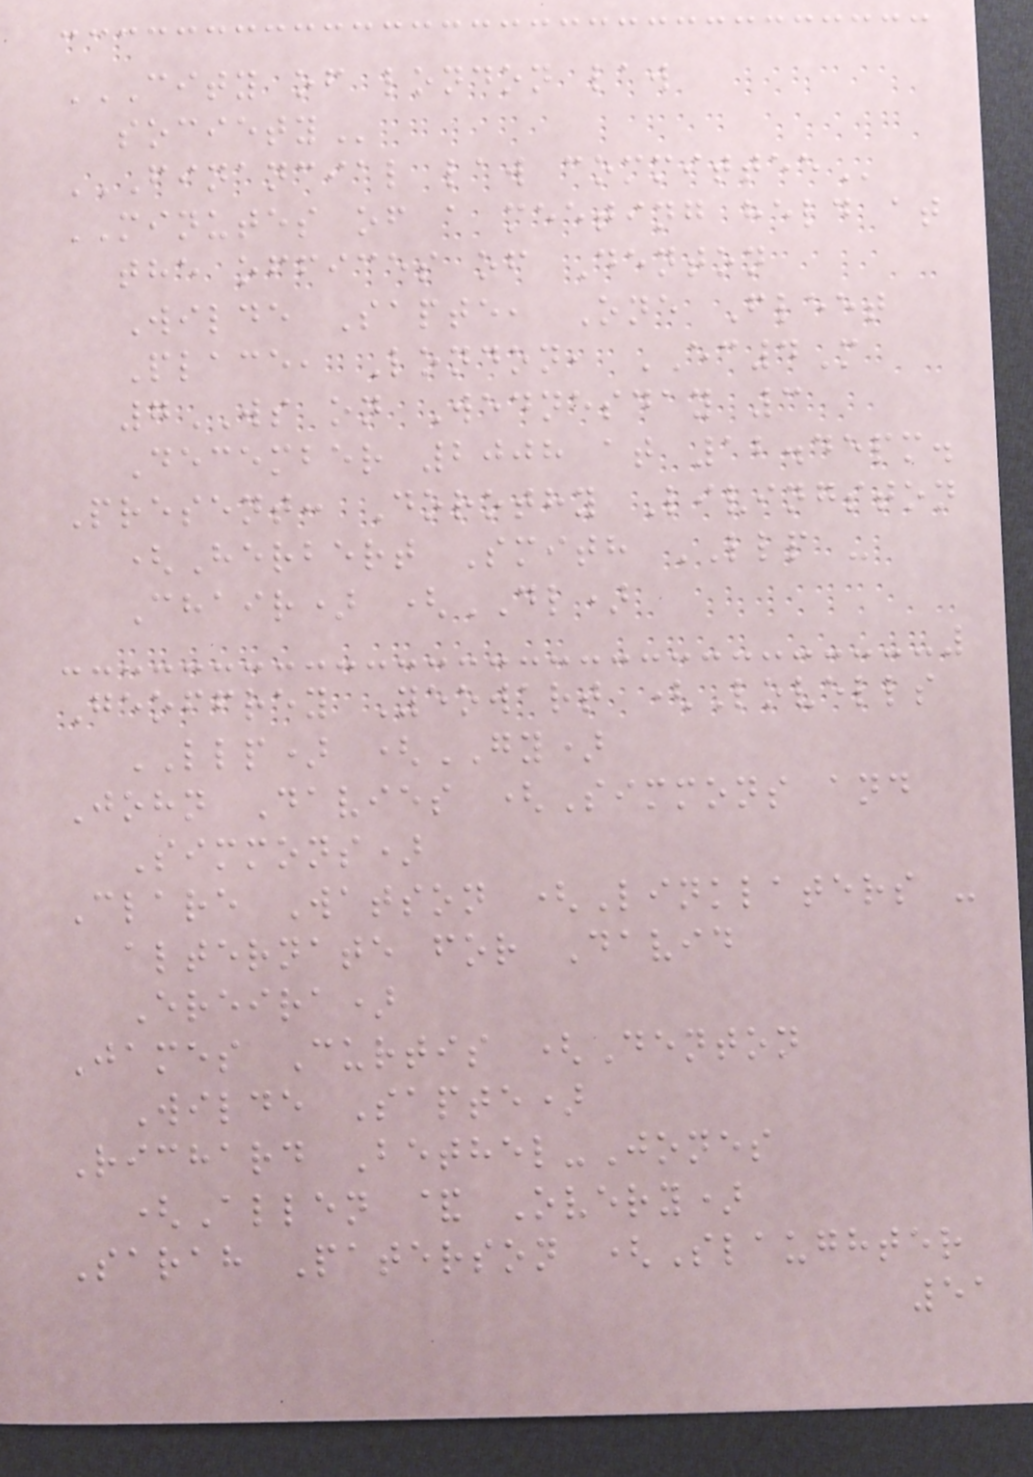CITY OF LONDON LAW
SOCIETY
FINANCIAL LAW COMMITTEE
MINUTES of a meeting held at
the offices of Denton
Wilde Sapte, One Fleet
Place, London, EC4M
7WS on Wednesday 3
December 2008 at 12.45pm.
Present: Dorothy Livingston
(Herbert Smith LLP -
Chair) (DL)
Geoffrey Yeowart (Lovells
LLP) (GY)
John Davies (Simmons and
Simmons)
Clare Watson (Linklaters -
alternate for David
Ereira)
James Curtis (Denton
Wilde Sapte)
Richard Bethel-Jones
(Allen & Overy)
Sarah Paterson (Slaughter
51
